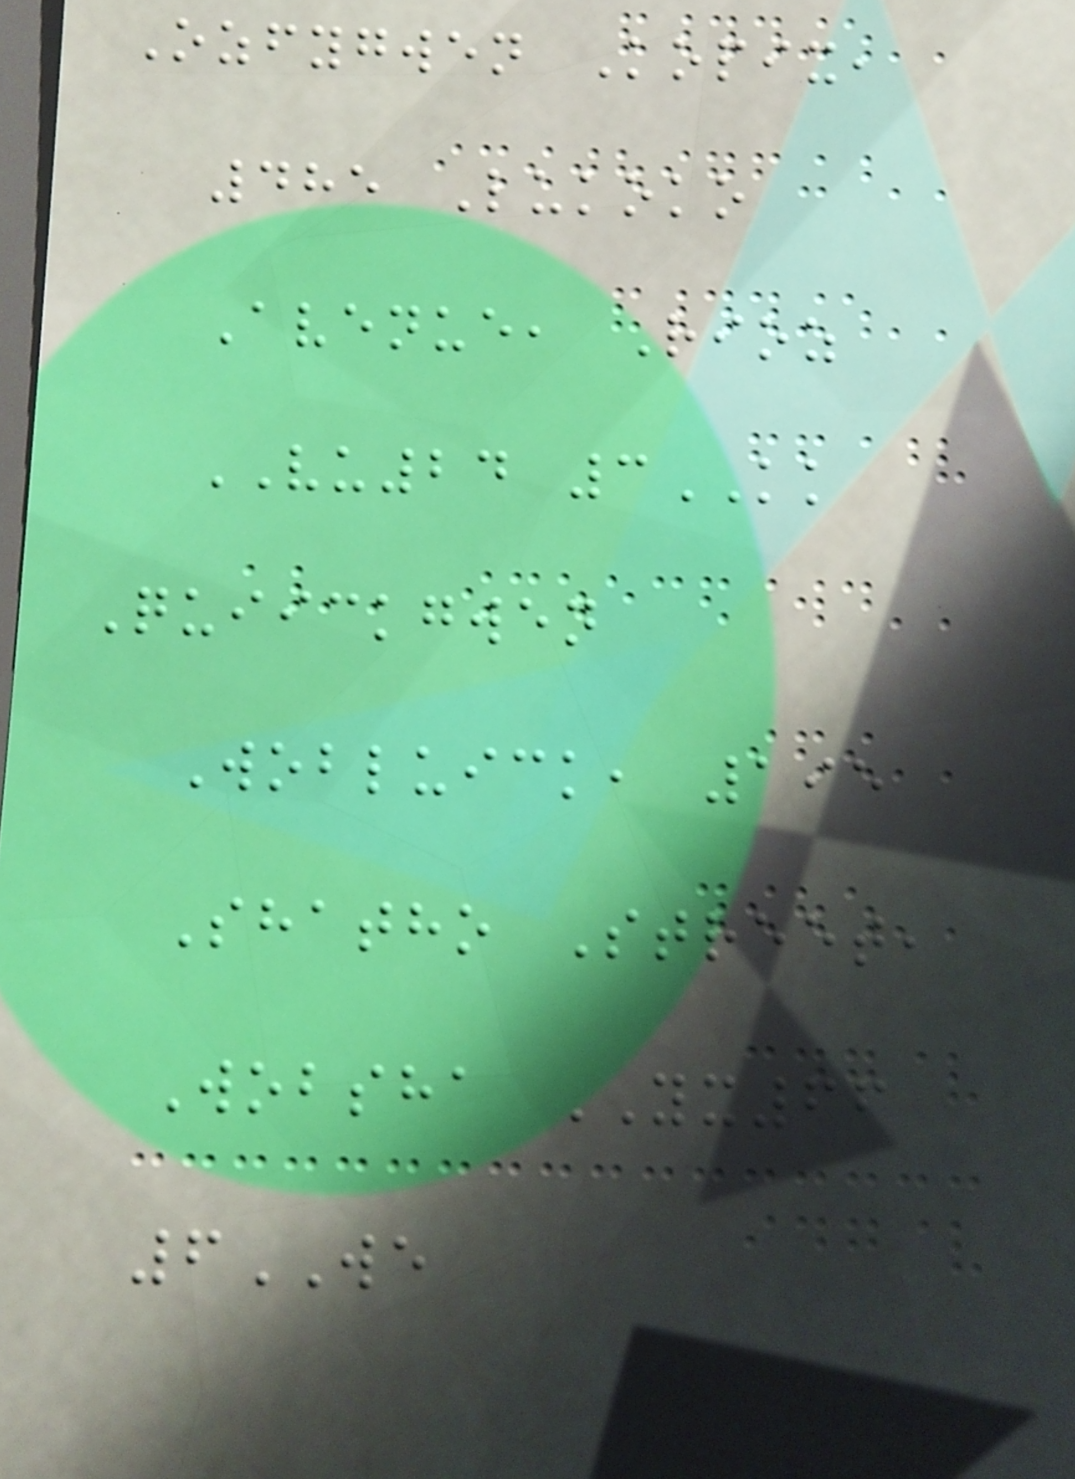Ozfygwen Kopix,
485 Lukoko
Avenue, Rioz
VU24 3KK
Quiickgwen
Wobluick, 195
Shatho Street,
Wobsha YX66
6WE
